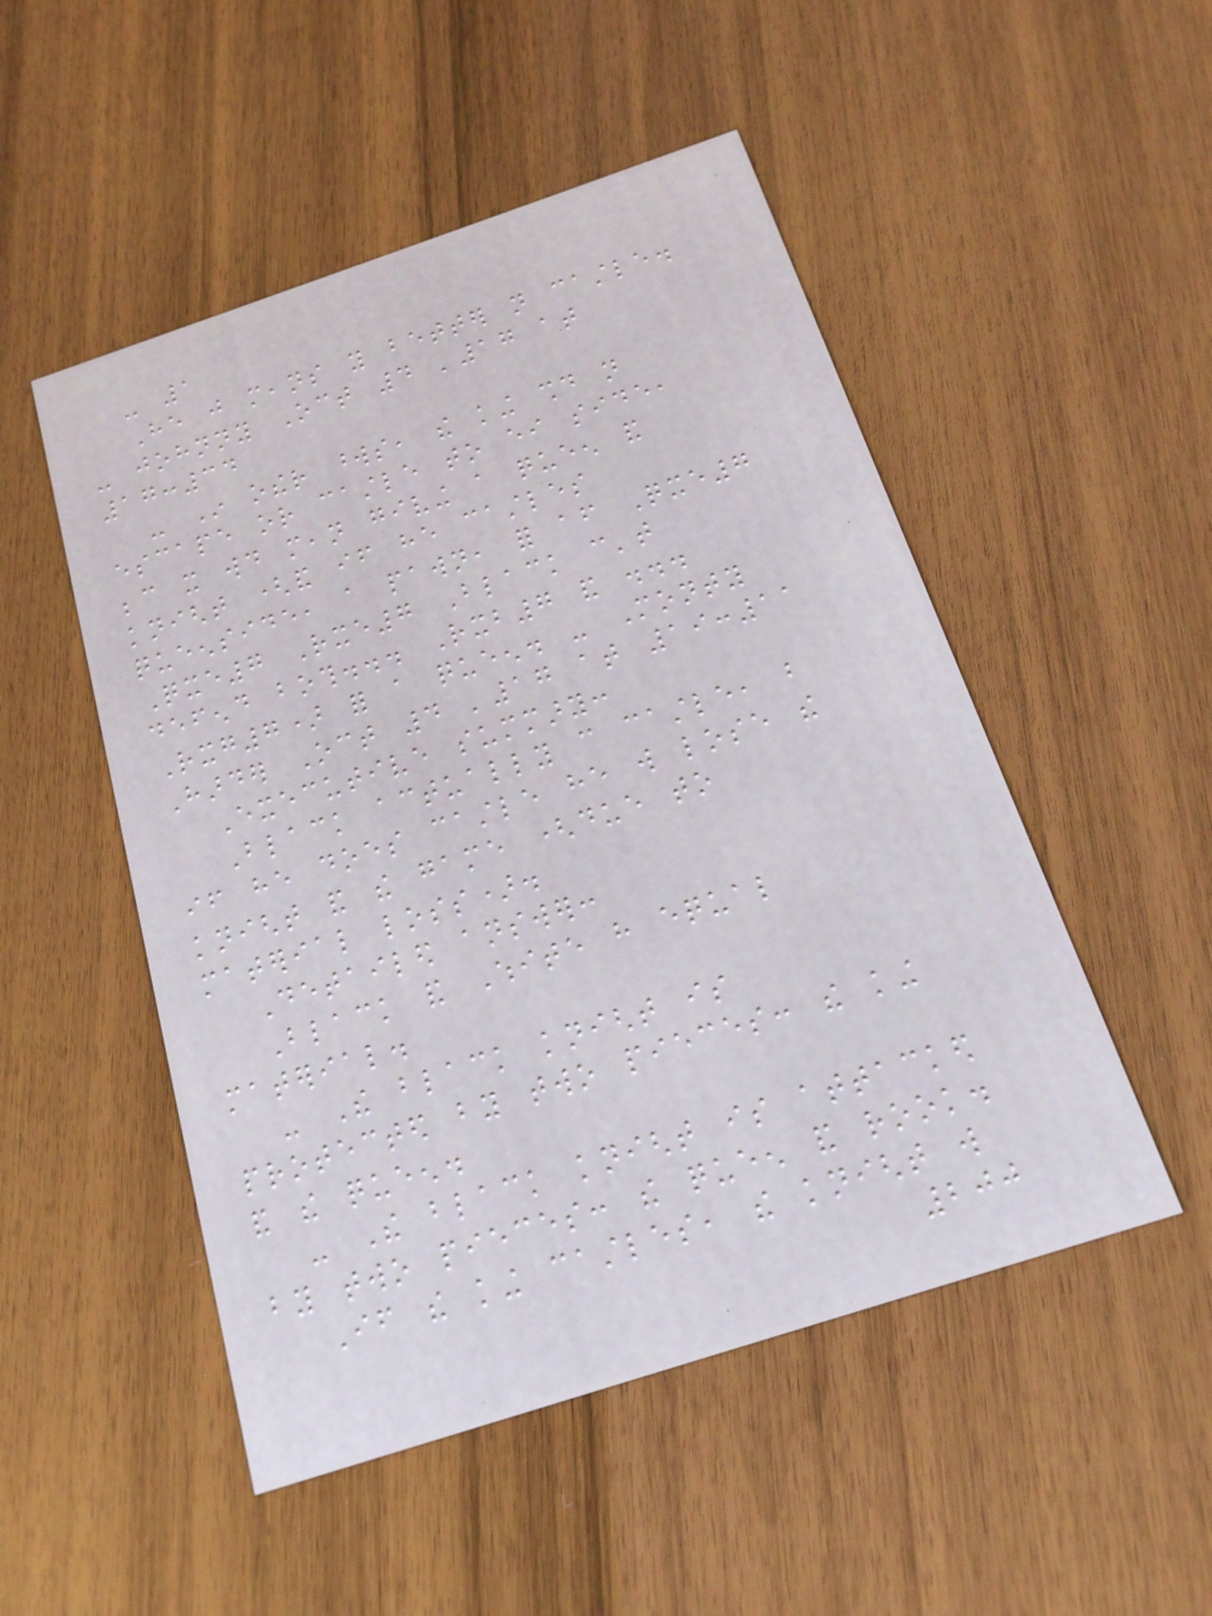- 1
He just means you better not castle.
- johnny Oct 4 '17 at
17:34
- In other words, the king should not
escape or castle to either side,
because it would mean giving a queen and
knight (and if he castles
queenside, a pawn, for after Qxe7
Qxe7 Rxe7 Black can't
defend both... Rxb7 and ...
Rxg7) for a queen. - Monty
Harder Oct 4 '17 at 19:11
Executive summary:
Black actually can castle, but
if he does castle he will lose the
knight and the game (due to
material loss).
Detailed answer:
Black and White have equal
material.
- The black knight is
protected by two pieces: the king
and the queen.
- The black knight is attacked
by two pieces: the queen and rook.
If the king castles, the knight will
200
